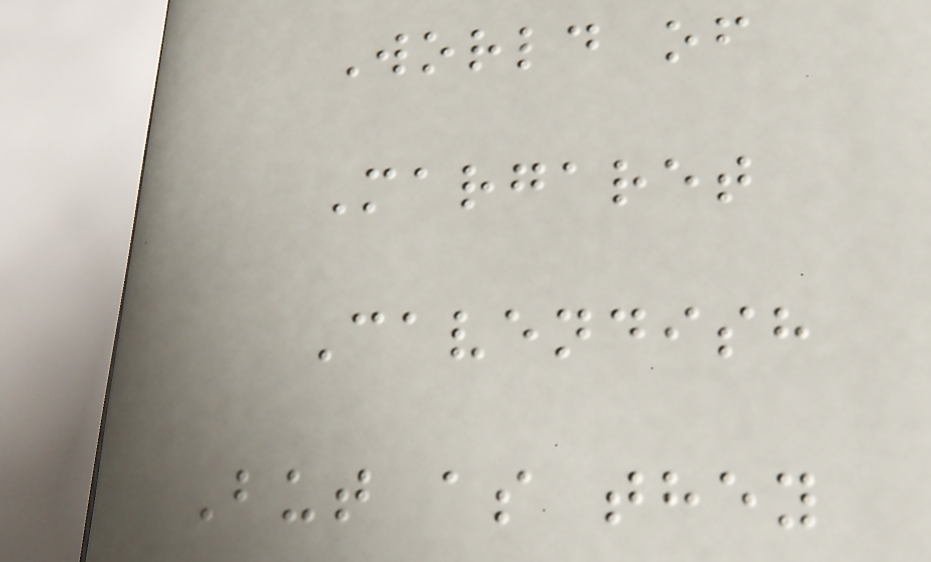World of
Margaret
Cavendish
But as they
